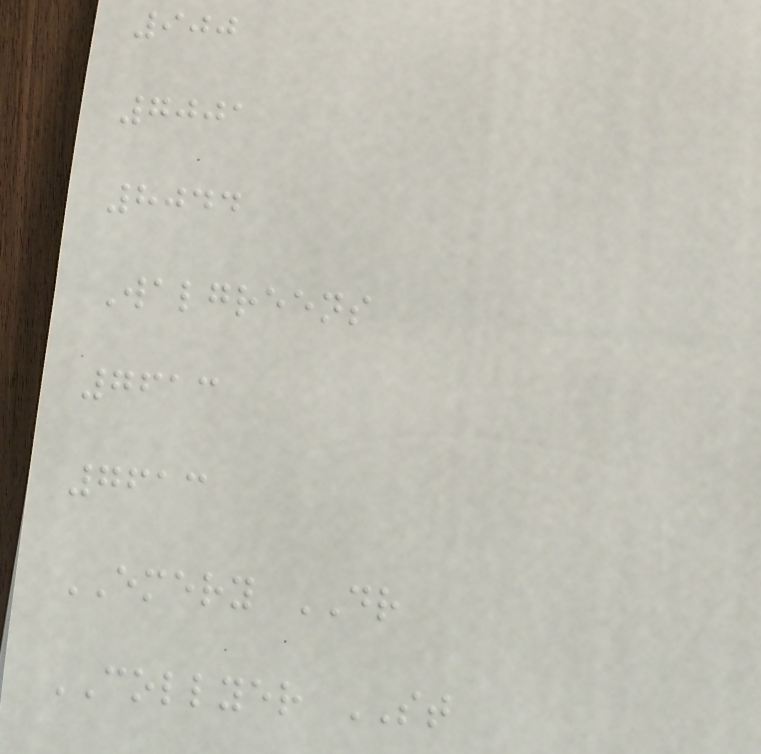900
7001
8044
Walgreens
7613
7613
EMERY DR
COLLYER ST
